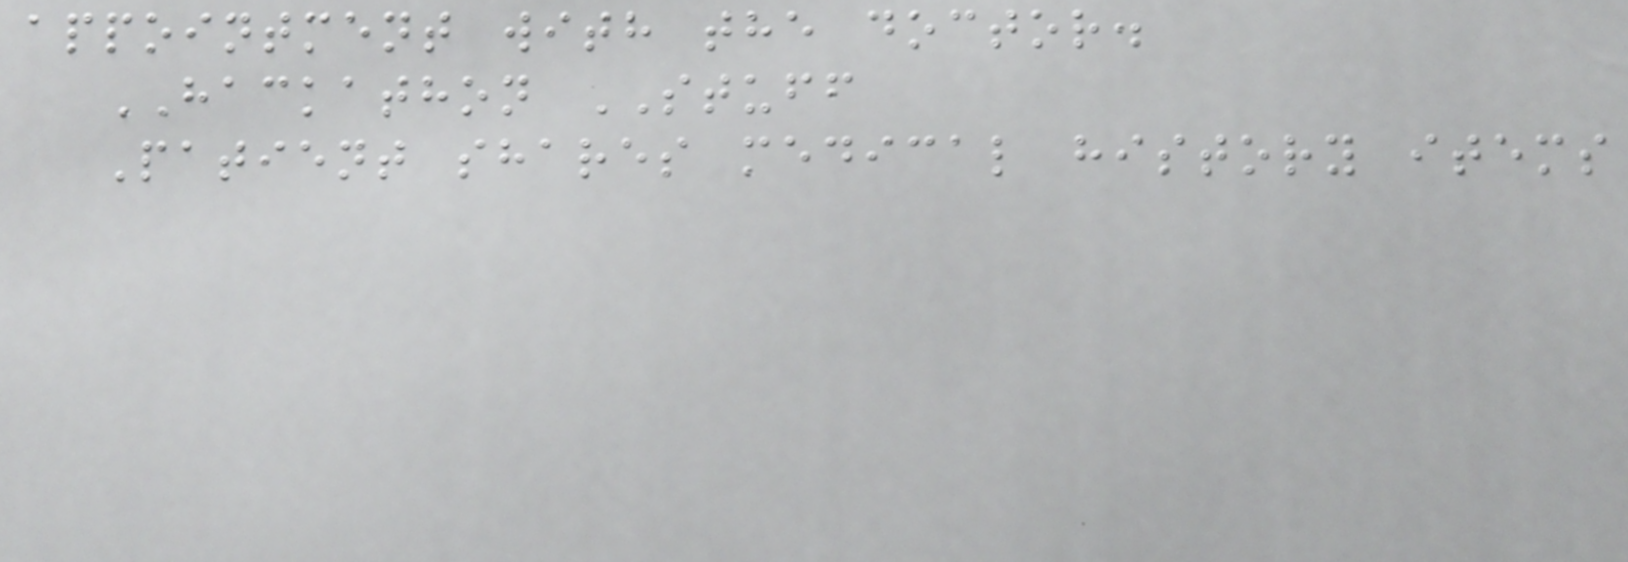appointment with the doctor.
HACKATHON STUFF
Patient shares medical history items
